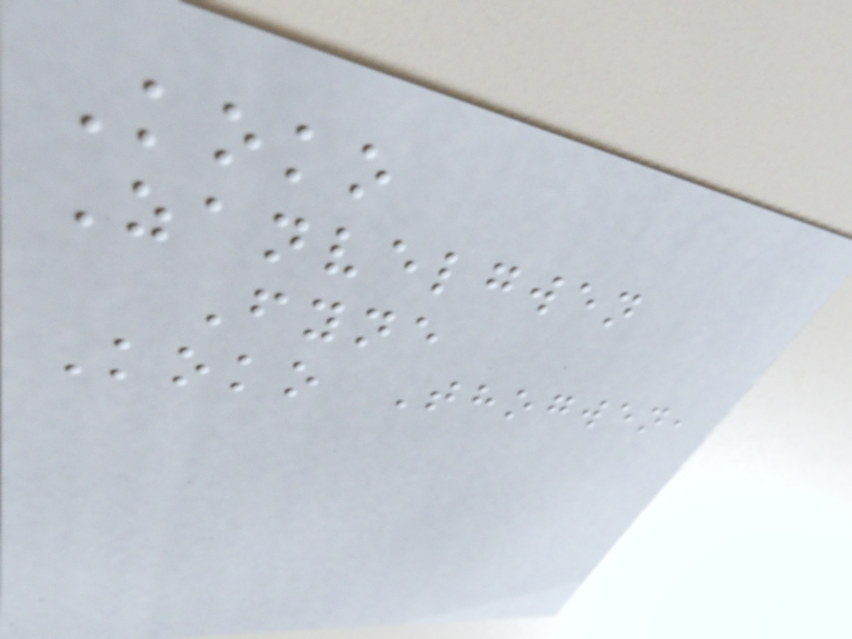Koko
Zanvelgwen
Fyne
Koko Thogwen,
